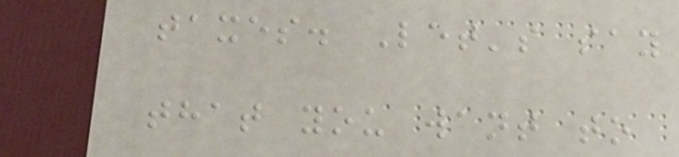taxes. Let's say
that you want to
